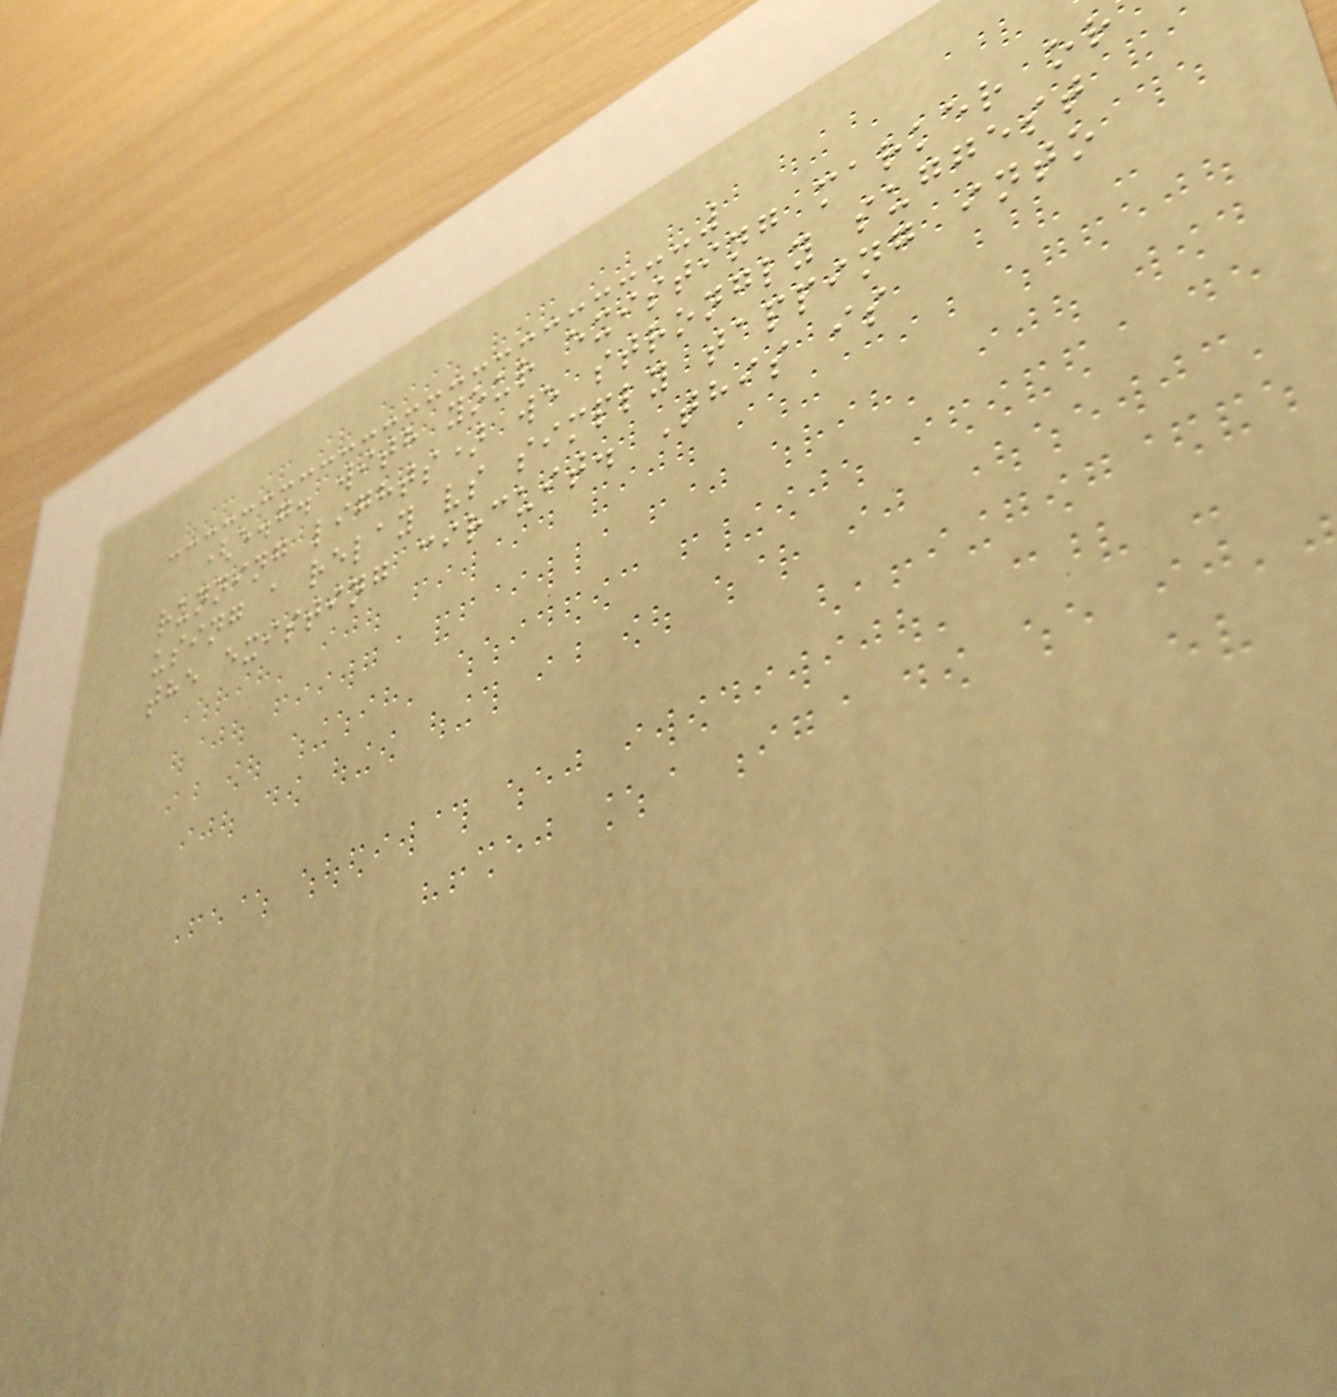(e.g. with your existing marker or
running lights) we strongly suggest
using a relay vs simply tapping into
the existing circuit. This is
